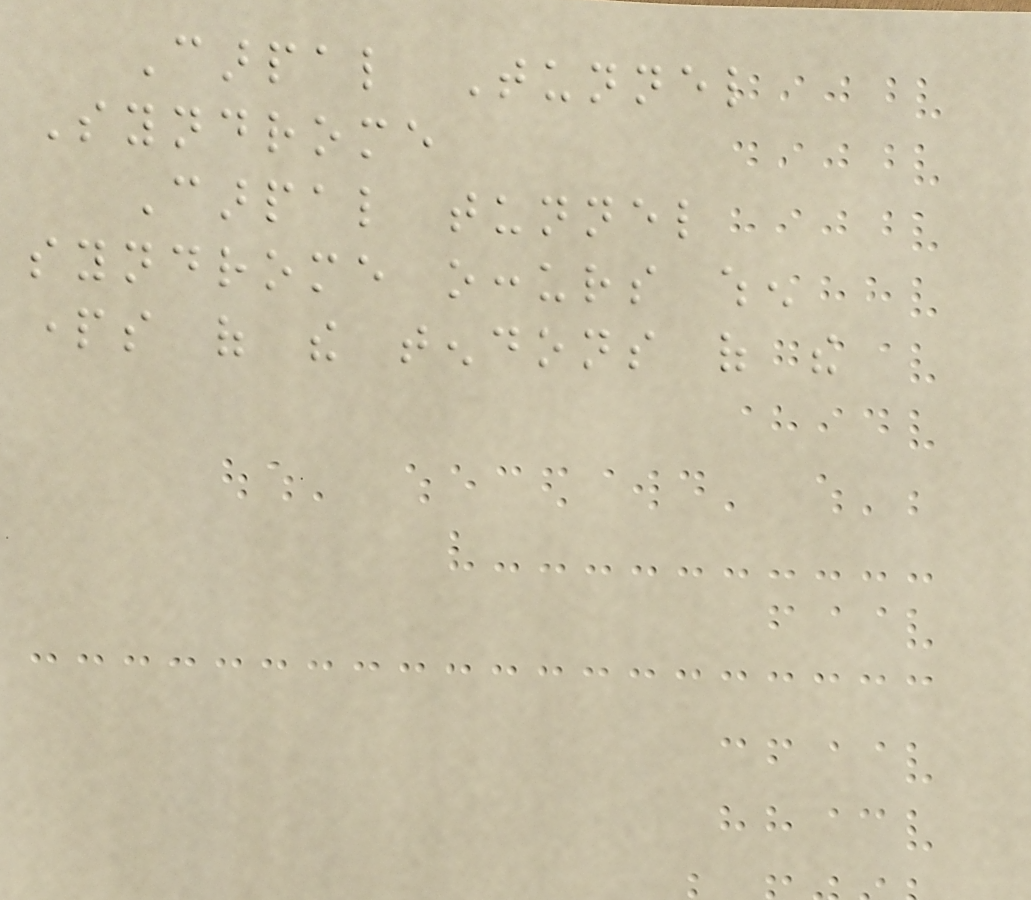Carpal Tunnel
Syndrome
Carpal tunnel
syndrome occurs when
parts of the tendons of the
